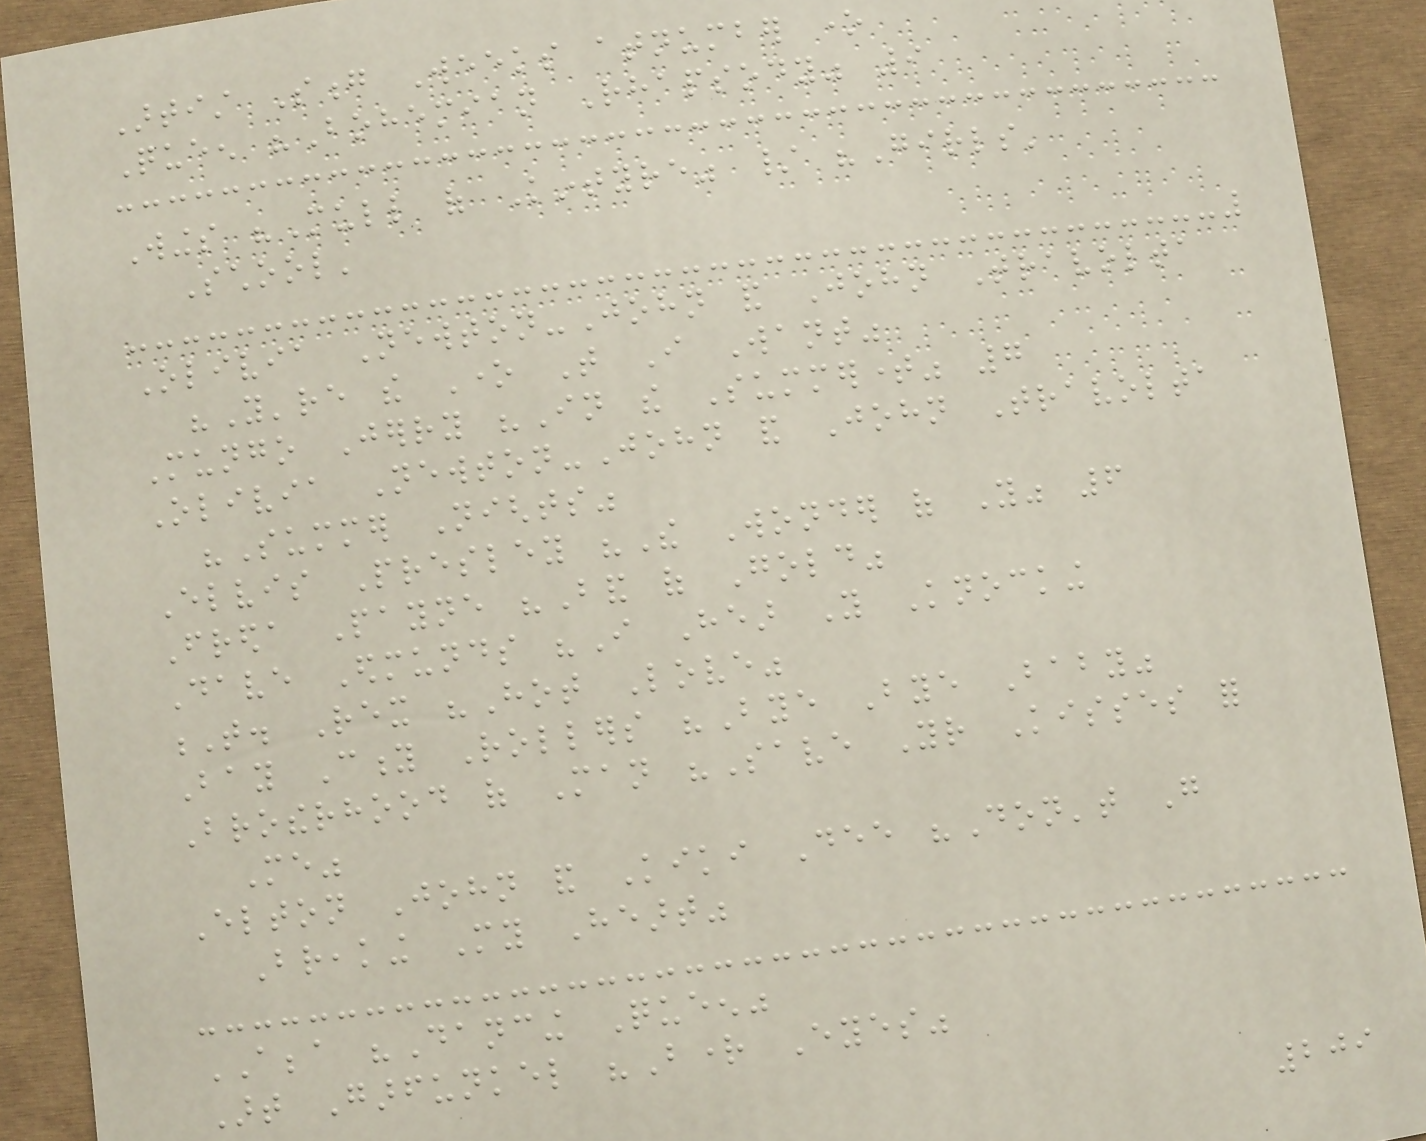Artist Song Weeks atnumber one
Queen "Bohemian Rhapsody" 9
Wings "Mull of Kintyre" / "Girls'
School'
Olivia Newton-John and John Travolta
"You're the One That I Want"
Mungo Jerry "In the Summertime" 7
Olivia Newton-John and John Travolta
"Summer Nights"
Elvis Presley "The Wonder of You" 6
Freda Payne "Band of Gold"
Dave Edmunds "I Hear You Knocking
T. Rex "Hot Love"
Bay City Rollers "Bye Bye Baby"
Brotherhood of Man "Save Your Kisses for
Me"
Elton John and Kiki Dee "Don't Go
Breaking My Heart"
ABBA "Dancing Queen"
Art Garfunkel "Bright Eyes"
209
